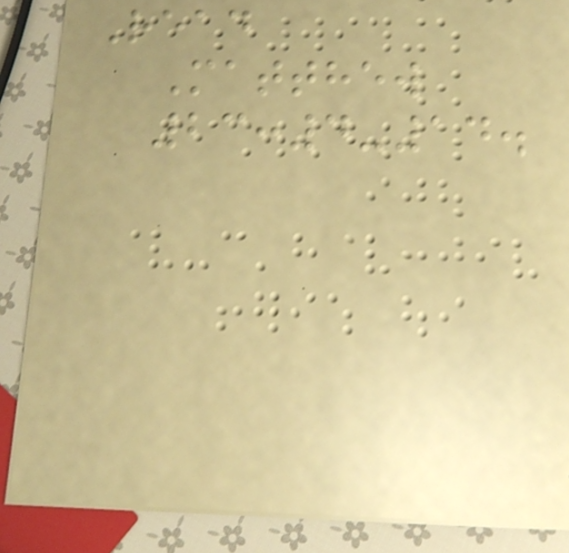Read
Matthew
23:4-14.
